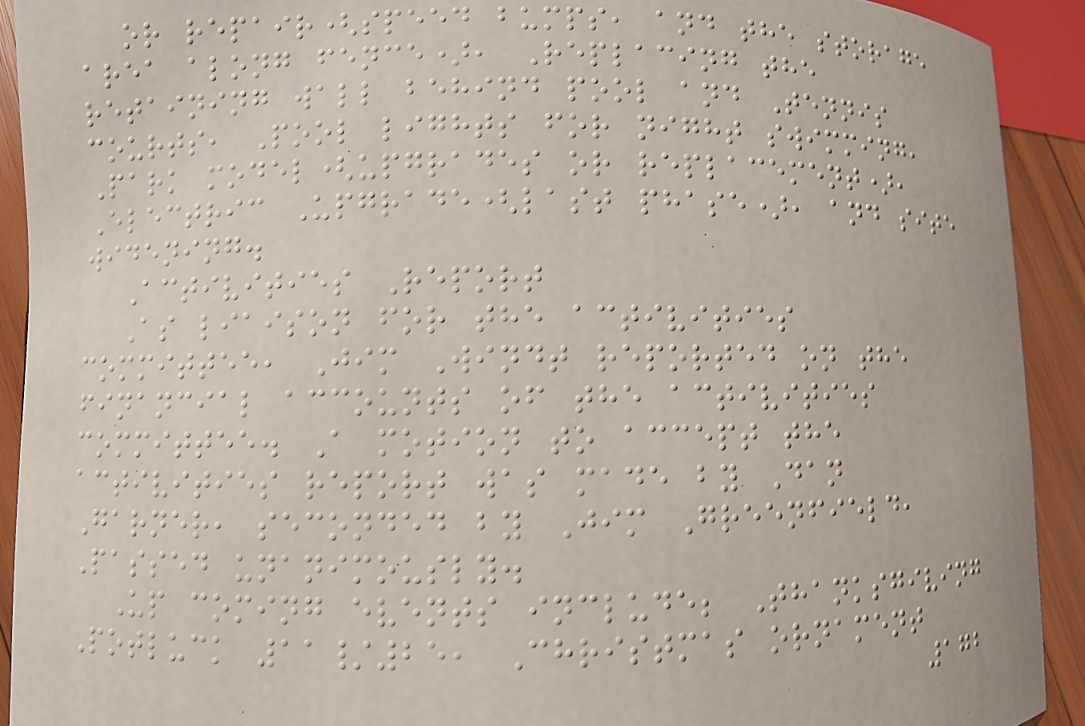or repair(speed bumps, and the storage
area along fence), Replacing the
retaining wall behind pool and Tennis
courts, Pool lights for night swimming,
Park model(upgrades or replacement),
Electric Upgrade(last phase), and site
widening.
Activities Report
As liaison for the activities
committee, Jim Windt reported on the
financial accounts of the activities
committee. A motion to accept the
activities report was made by Dan
Garner, seconded by Jim Greenfield,
Passed unanimously.
Up coming events include; Thanksgiving
Potluck 11/25, Christmas ornament
172
